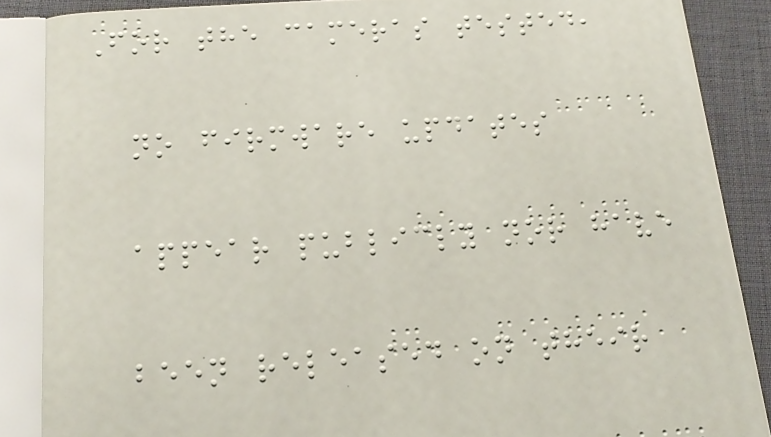For the cameras tested,
no firmware updates
appear publicly nor have
been released on their
